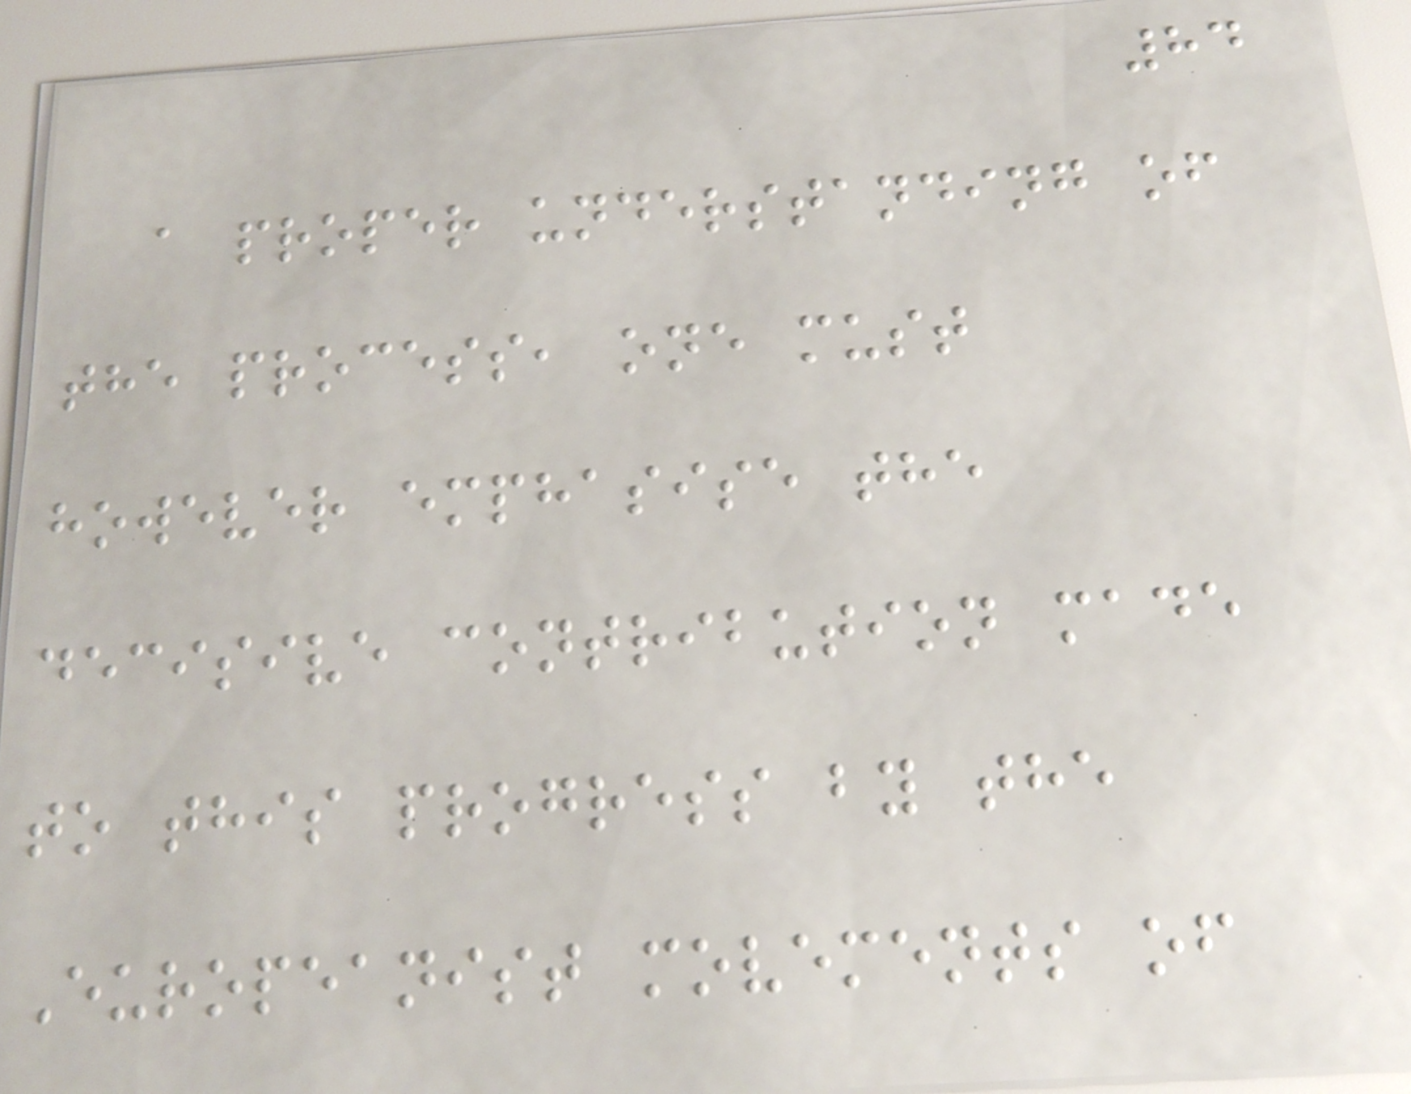84
a proper understanding of
the process, one must
however emphasise the
decisive contribution made
to this progress by the
Europeanist movements of
